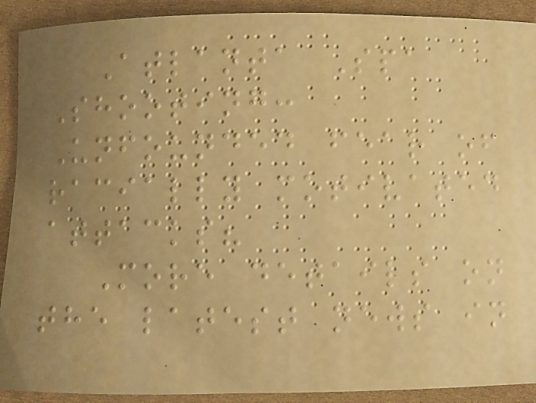Atlanta Spa
Shooting:
Unfounded fear of
racially motivated
attacks?
More details on
the latest news in
